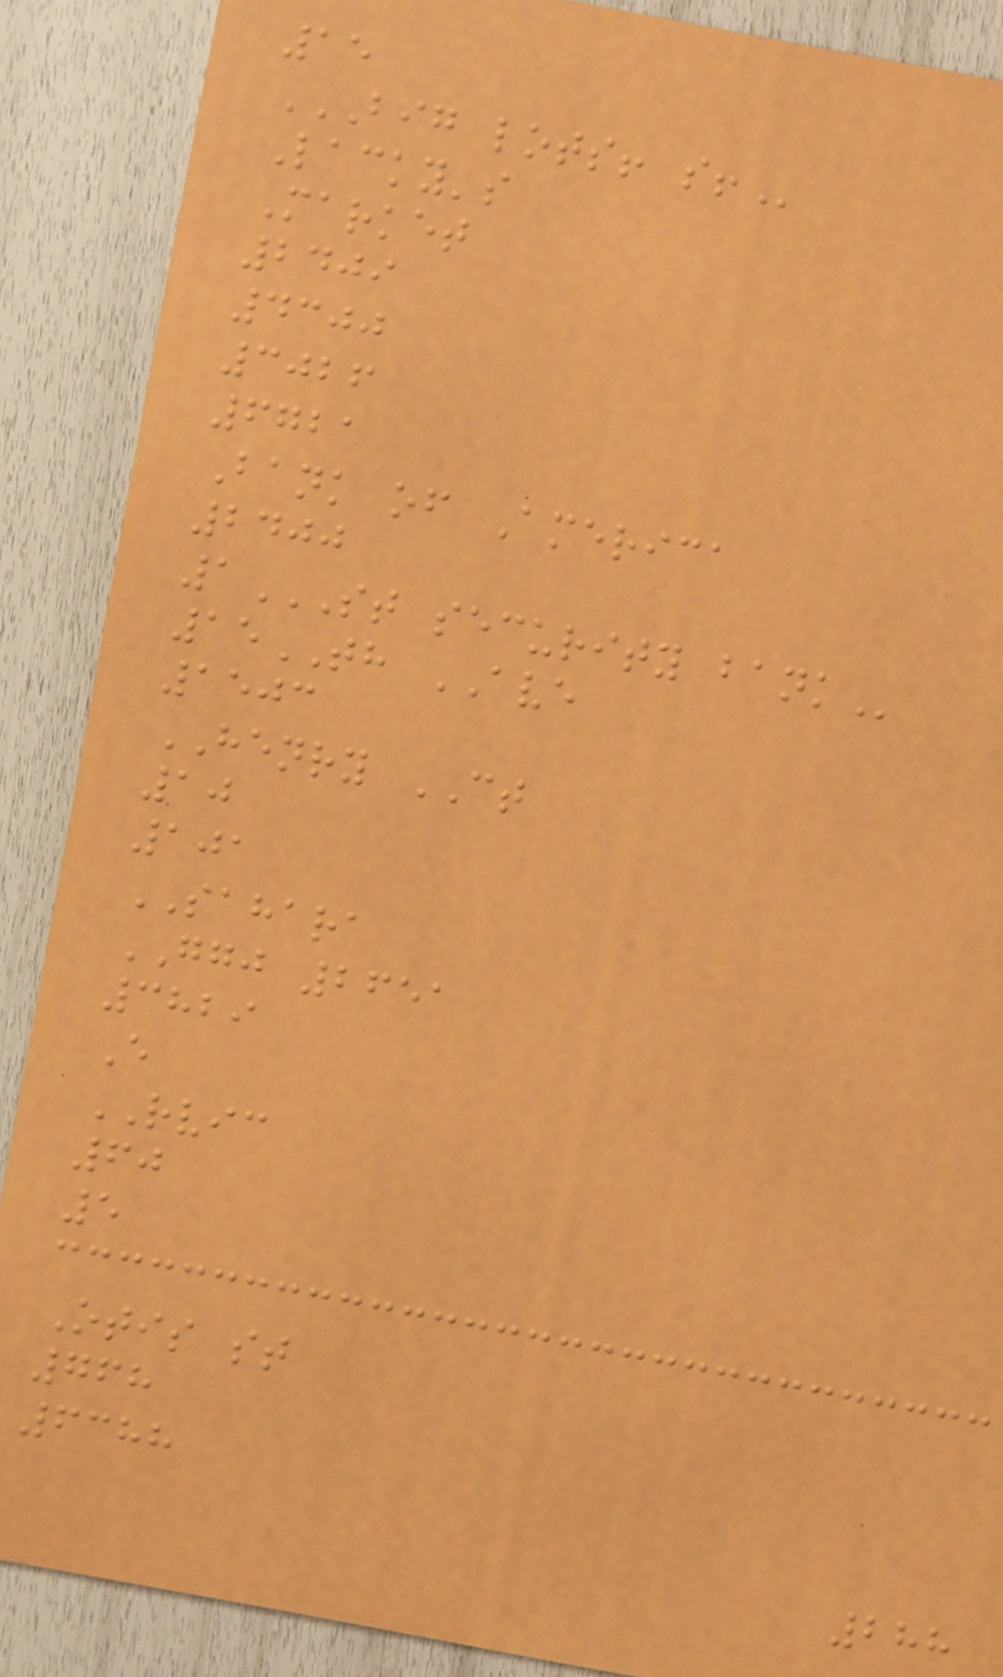15
BIG LOTS! S!
Lacky's
Market
2409
4300
3026
6721
Bank of America
2400
1ST SECURITY BANK
15TH AVE
1503
HENRY CT
10
101
SAHARA
GGJ 2651
3829
E
RVIC
60
5
Otis st
768
6388
288
